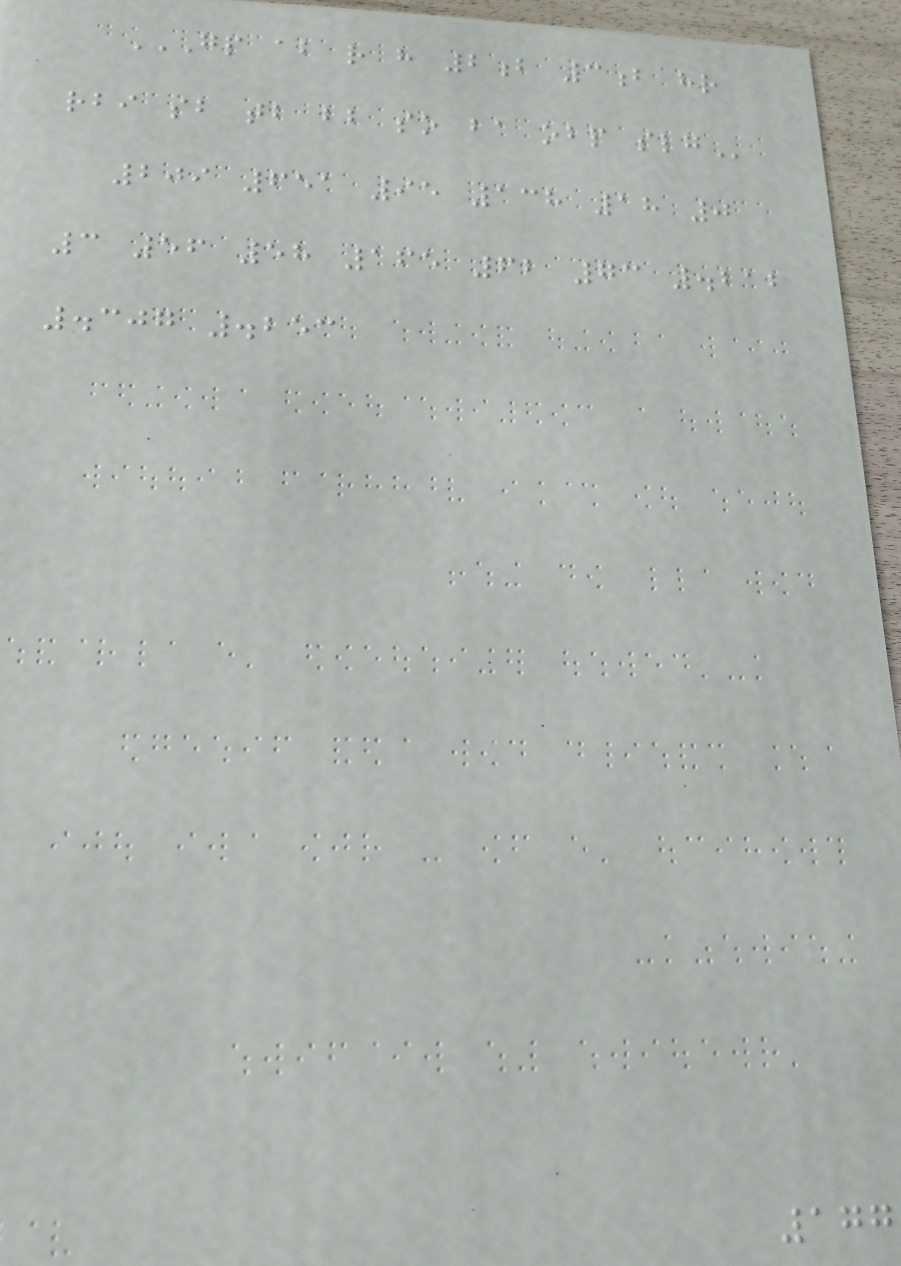GP AB R H 2B 3B HR
RBI SB TB BB SO BA OBP SLG
209 651 95 138 18 0
3 56 58 165 62 73 .212
.307 .253
177
